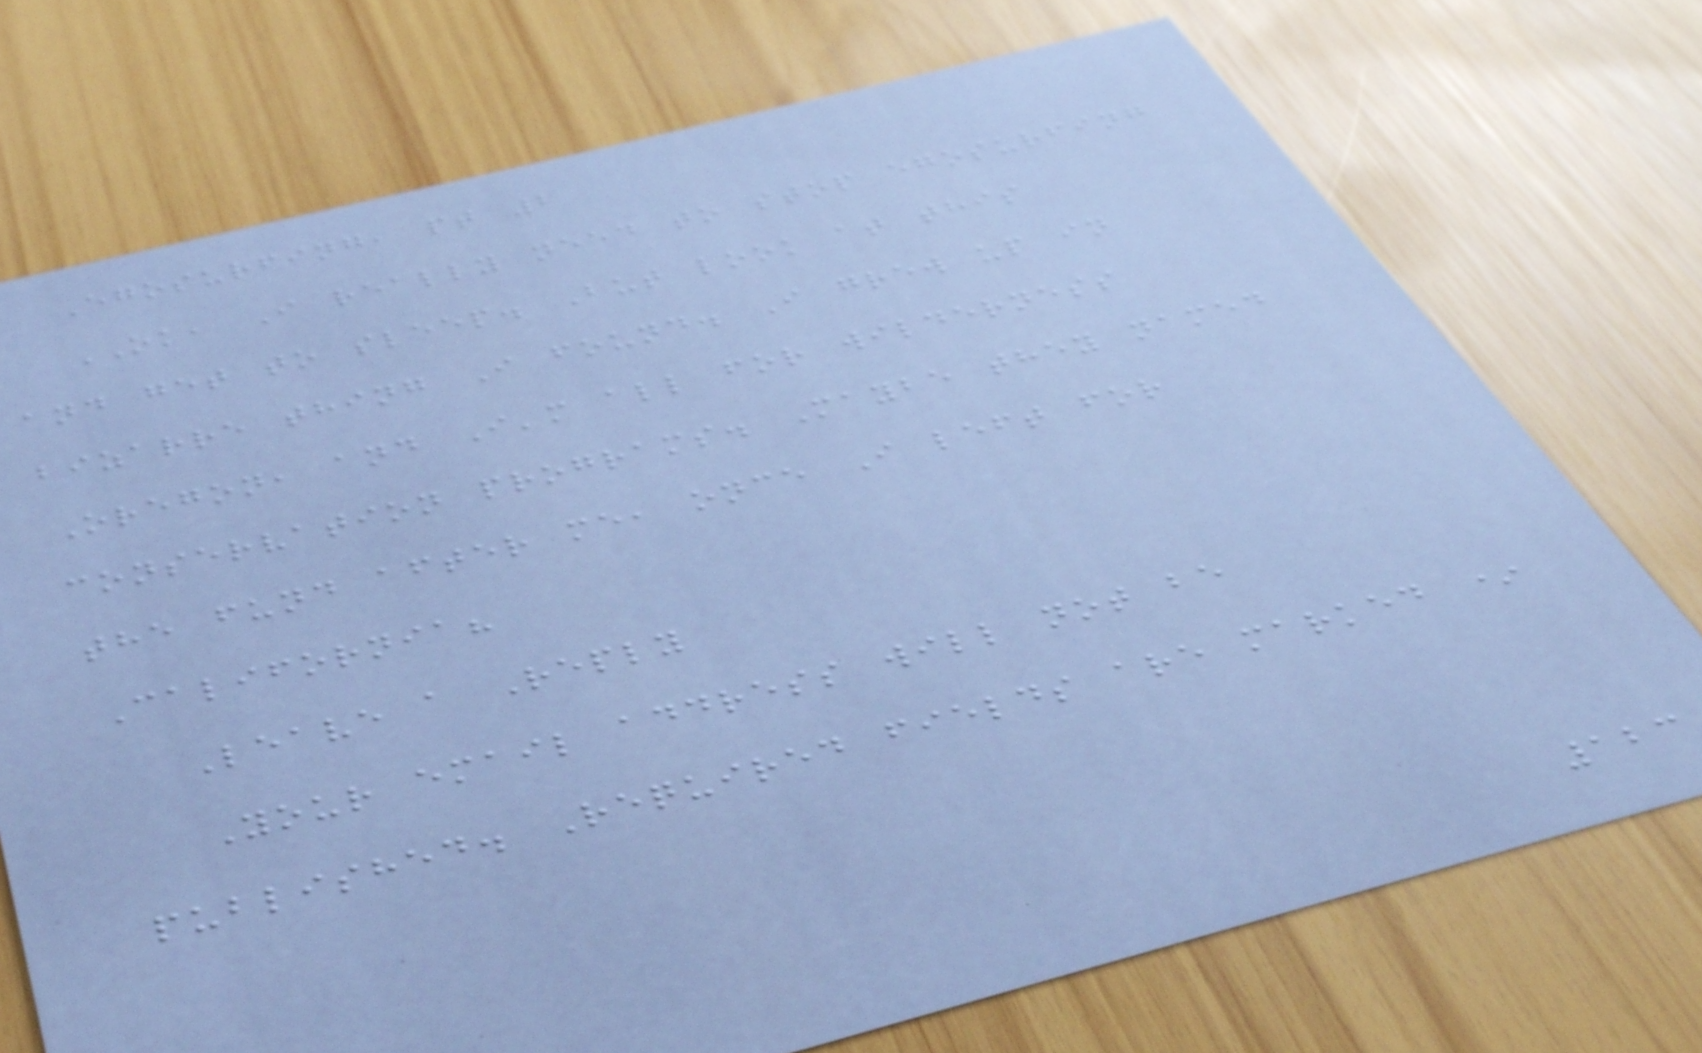Egosurfing, pt 2
OK, I really need to stop egosurfing
and get to sleep. But look at this
bizarre thing I found. I grew up in
Oregon, and I'm all for wilderness
conservation programs. Maybe they named
the fund after me, once I left for
California?
Leave a Reply
Your email address will not be
published. Required fields are marked *
123
